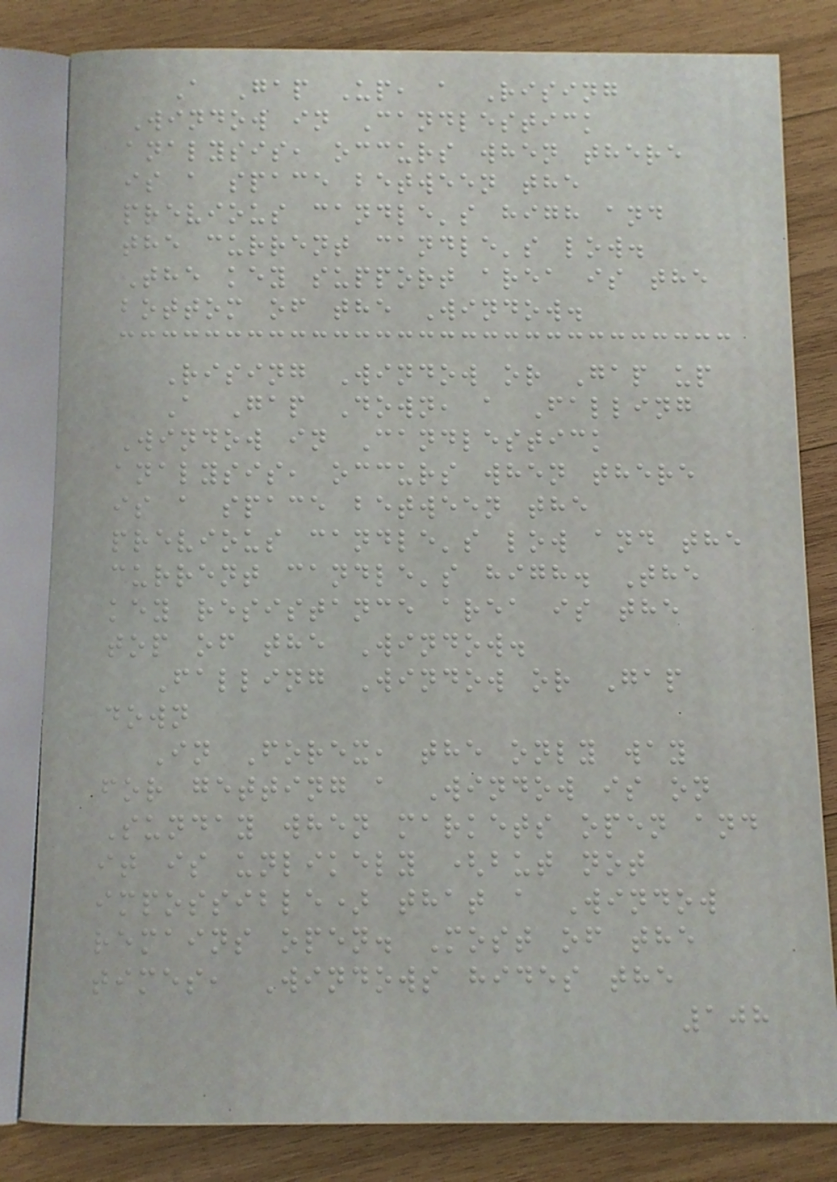A Gap Up, a Rising
Window in Candlestick
analysis, occurs when there
is a space between the
previous candle's high and
the current candle's low.
The key support area is the
bottom of the Window.
Rising Window or Gap up
A Gap Down, a Falling
Window in Candlestick
analysis, occurs when there
is a space between the
previous candle's low and the
current candle's high. The
key resistance area is the
top of the Window.
Falling Window or Gap
down
In Forex, the only way
for getting a Window is on
Sunday when markets open and
it is unlikely (but not
impossible) that a Window
remains open. Most of the
times, Windows hides the
108
